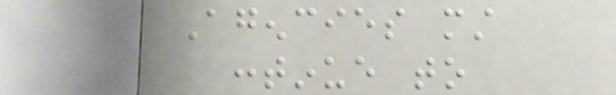Agencies must
continue to
